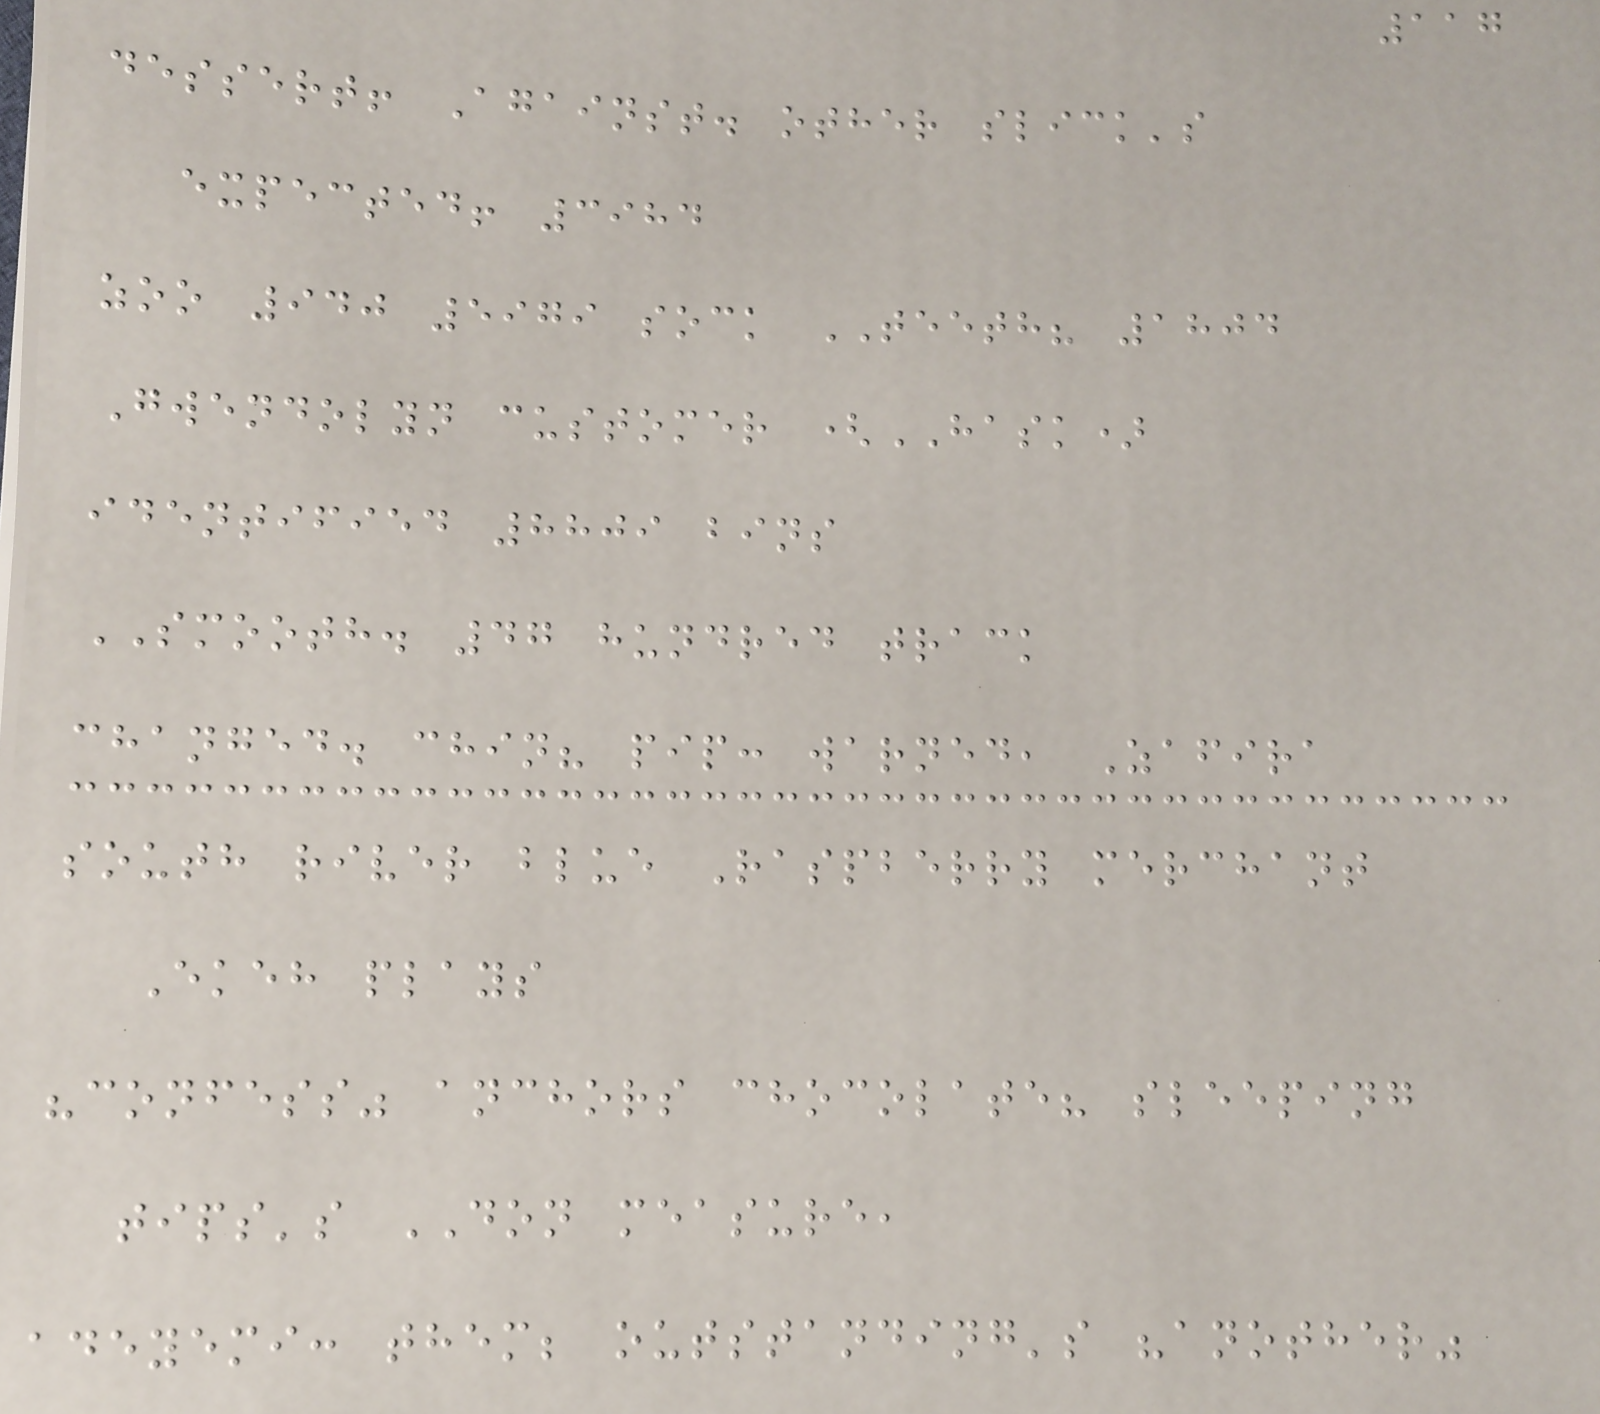117
dessert! Against. other slick's
expected! 3984
zoo 940 5979 sock TEETH? 1804
Gwendolyn customer (HASK)
identified 8809 bins
SMOOTH. 47 hundred track
changed. chin? pip: warned, Zafira
south river blue Raspberry merchant
Ekeh plays
"confess" anchors chocolate? sleeping
tips's DON measure,
adeyemi: them; outstanding's "another"
